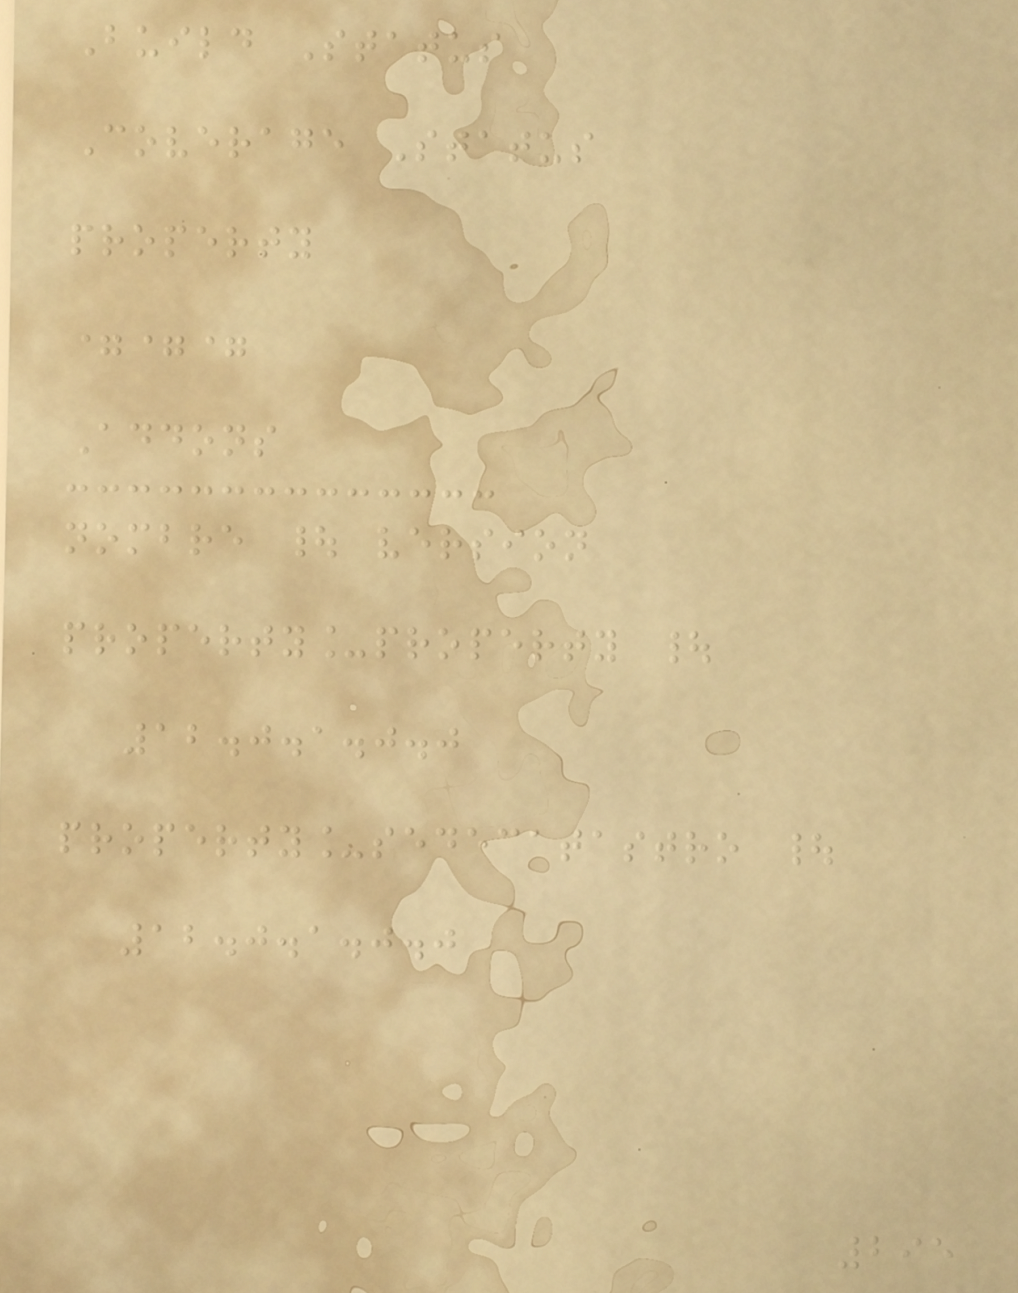Build Status
Coverage Status
property
===
Addons
nombre | version
property_property |
12.0.1.0.0
property_sedecatastro |
12.0.1.0.0
295
